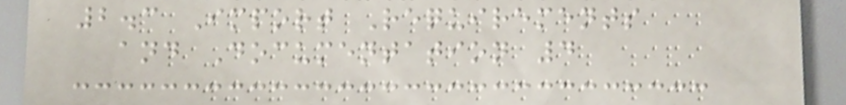2.3 Import Requirements
and Documentation 4
